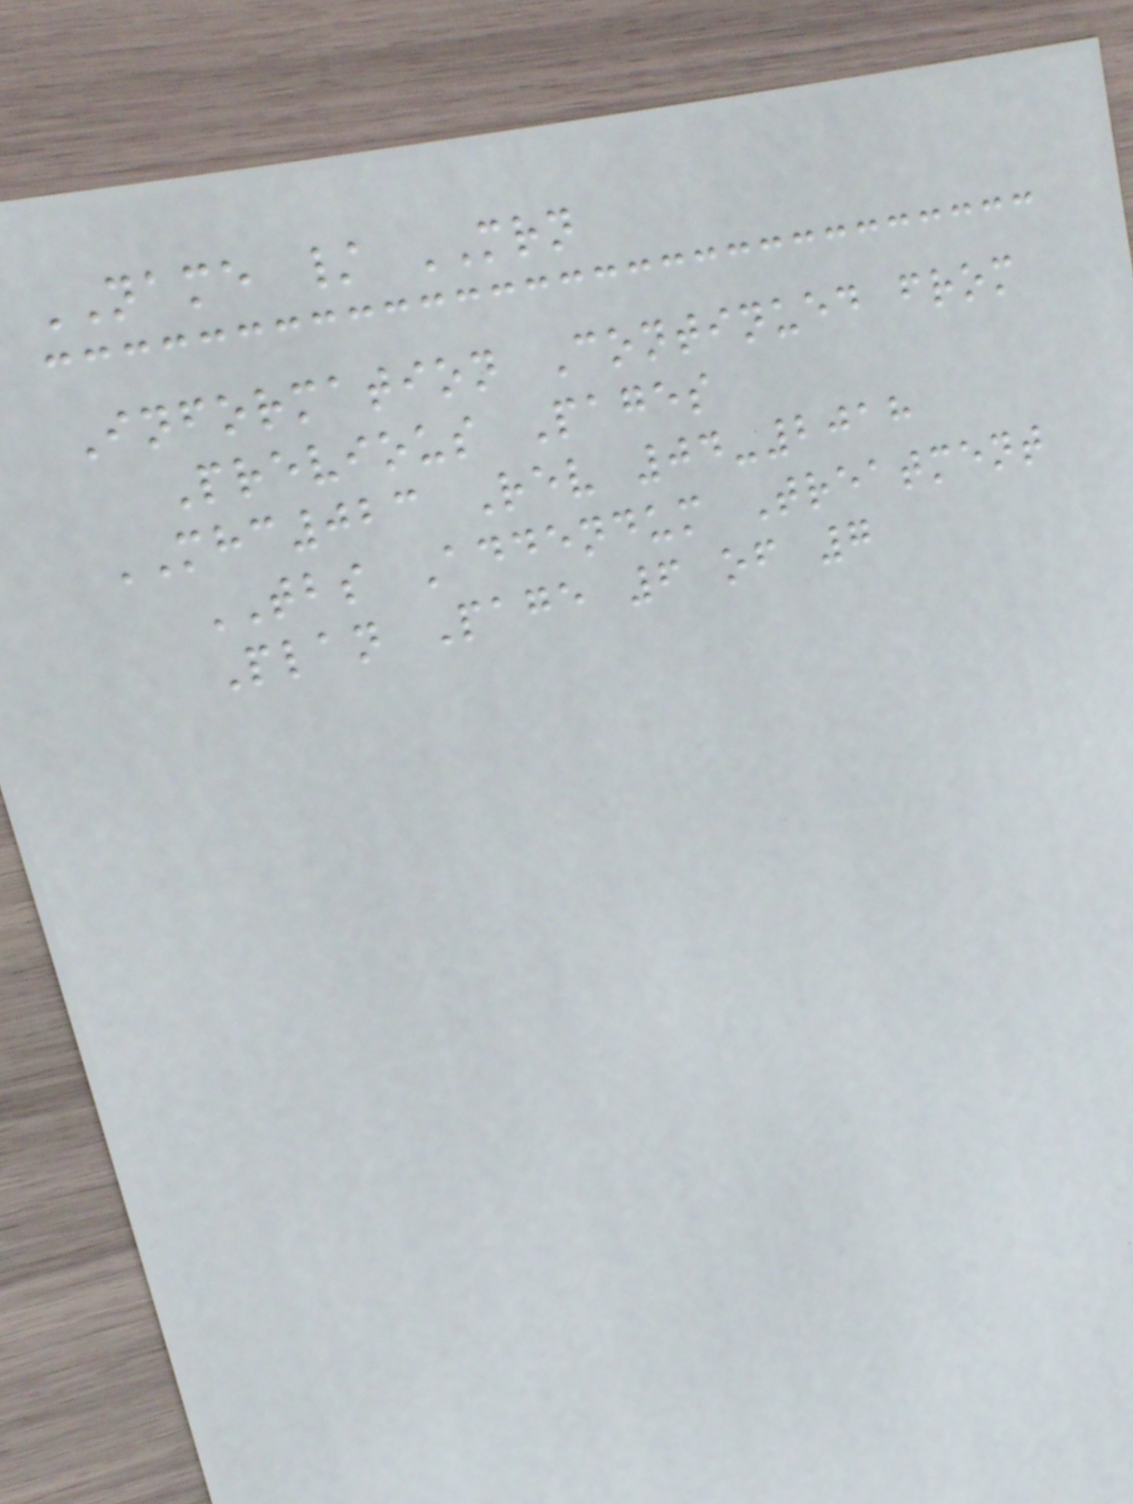NAME / MRN
Information Continued from
Previous Pages
MHC023 Rev 04-2018
TBS Addendum Treatment
Plan Page 6 of 7
